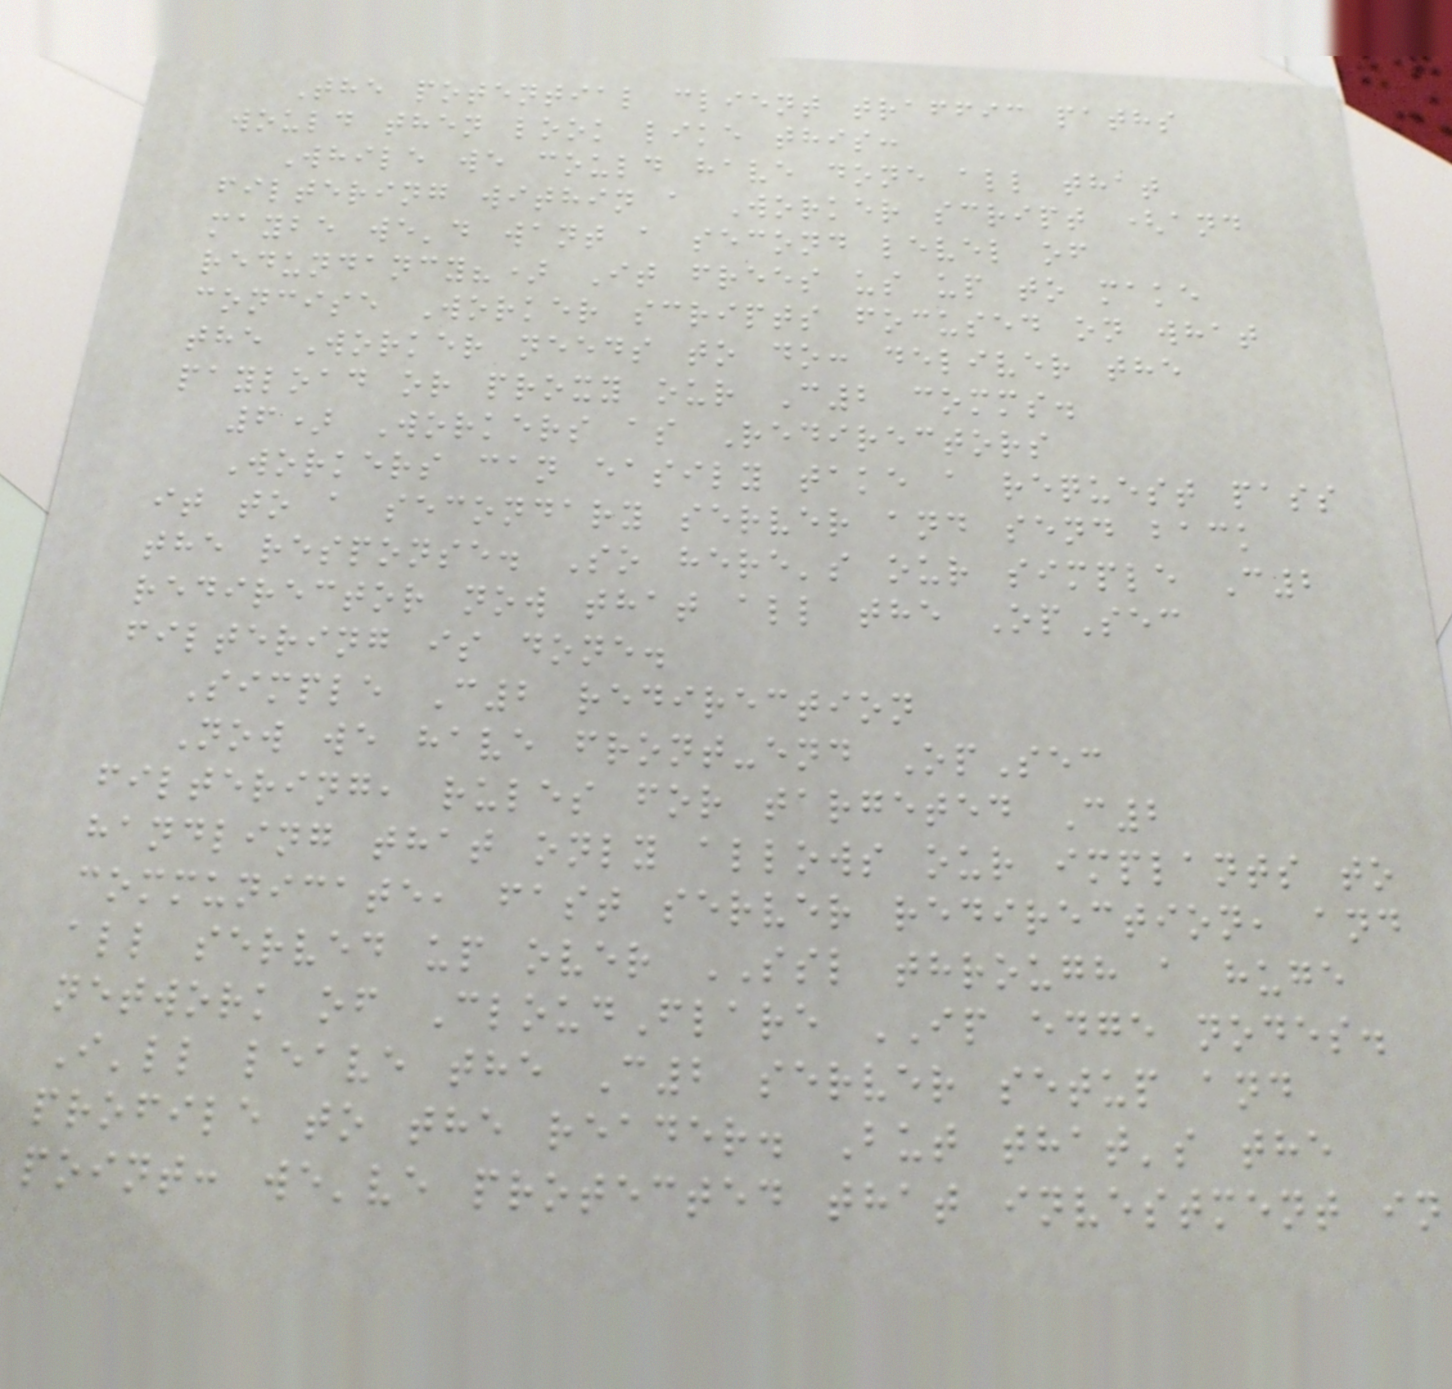The potential client traffic paths
would then look like this:
While we could have done all that
filtering within a Worker script (and
maybe we'd want a second level of
redundancy?) It frees us up to make
concise Worker scripts focused on what
the Worker needs to do: deliver the
payload or proxy our C2 comms.
6) Workers as Redirectors
Workers can easily take a request pass
it to a secondary server and send back
the response. So here's our simple C2
redirector now that all the OpSec
filtering is done.
Simple C2 redirection
Now we have front-end OpSec
filtering, rules for targeted C2
handling that only allows our implants to
communicate, fast server redirection, and
all served up over SSL through a huge
network of CloudFlare IP edge nodes.
I'll leave the C2 server setup and
profile to the reader. But that's the
point: we've protected that investment in
